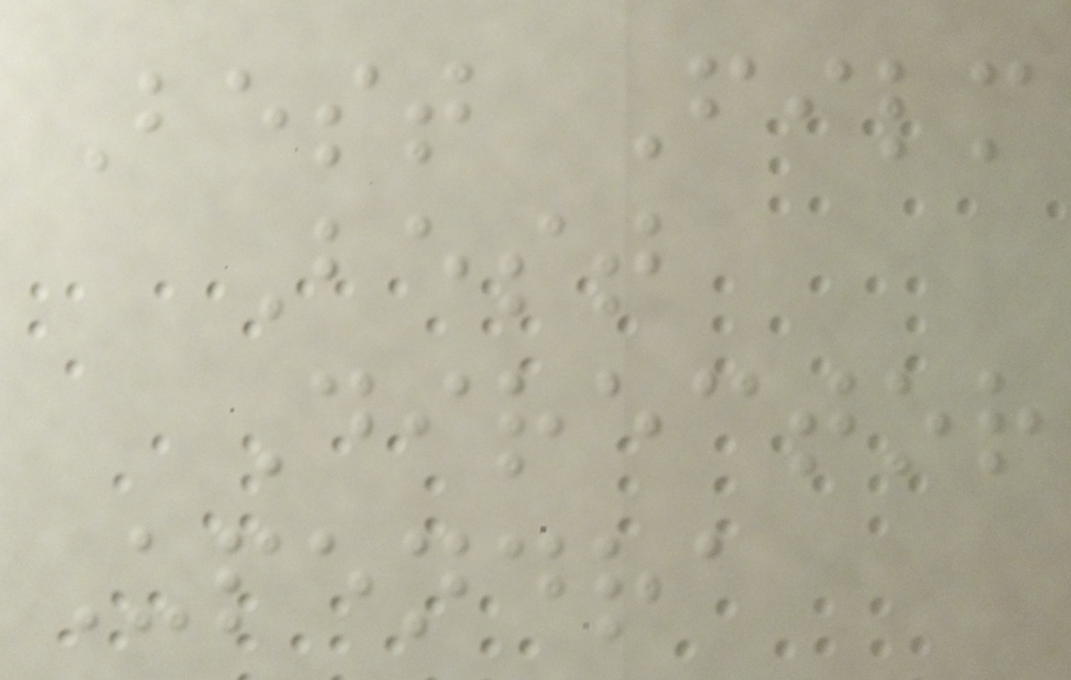Best Film
Best
Director
Upendra
